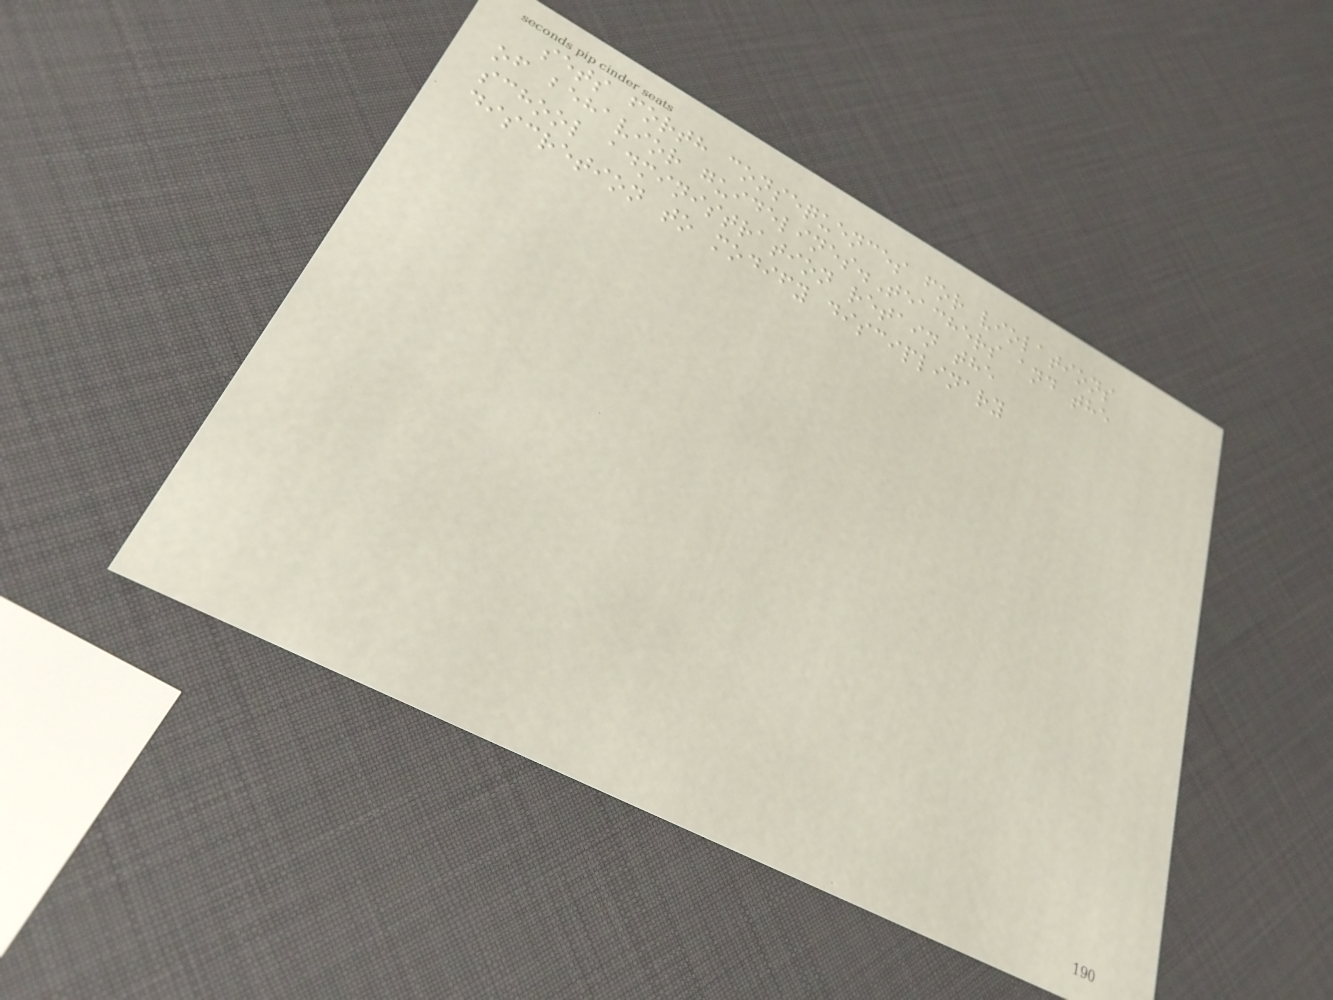sets forth consequences for violations
of behavior guidelines.Teachers and the
school administration retain the
discretion to modify disciplinary
